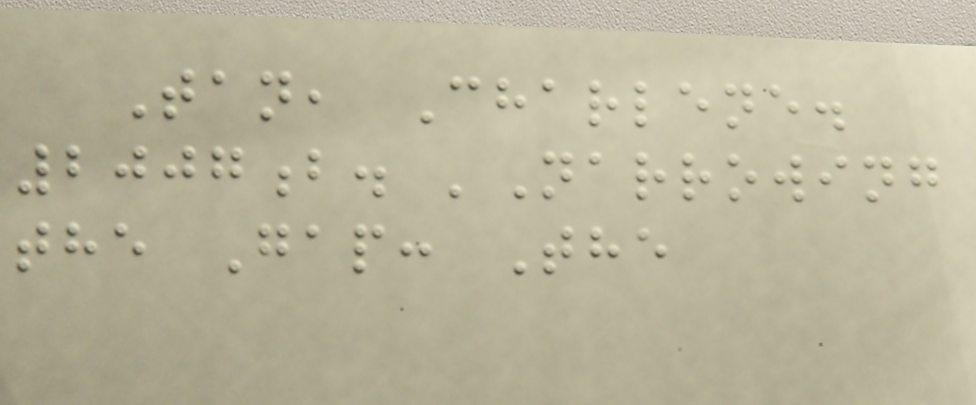Tan, Charlene.
2007b. 'Narrowing
the Gap: The
